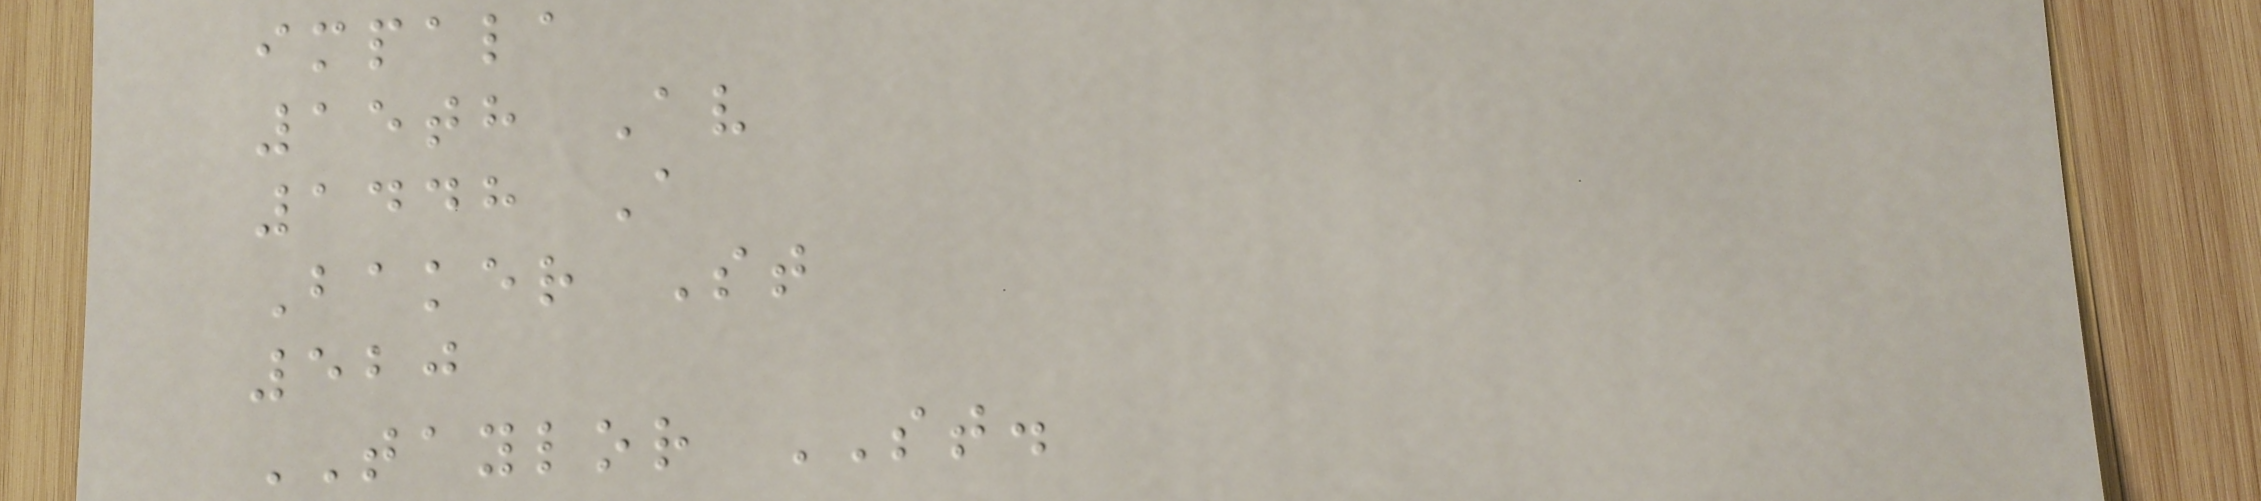impala
15th Av
1448 A
Baker St
520
TAYLOR ST.
